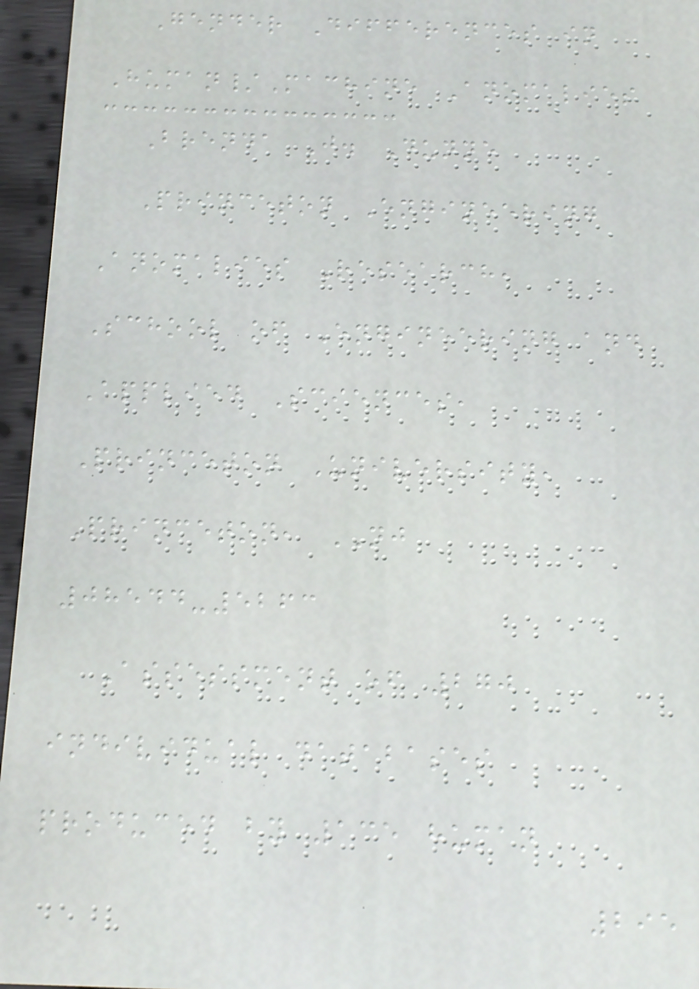Gender Differences in
Human/Machine Anomalies
Brenda J. Dunne
Princeton Engineering
Anomalies Research,
School of Engineering and
Applied Sciences,
Princeton University,
Princeton, NJ
08544-5263
Assessment of 270
individual databases
produced by 135 human
295
